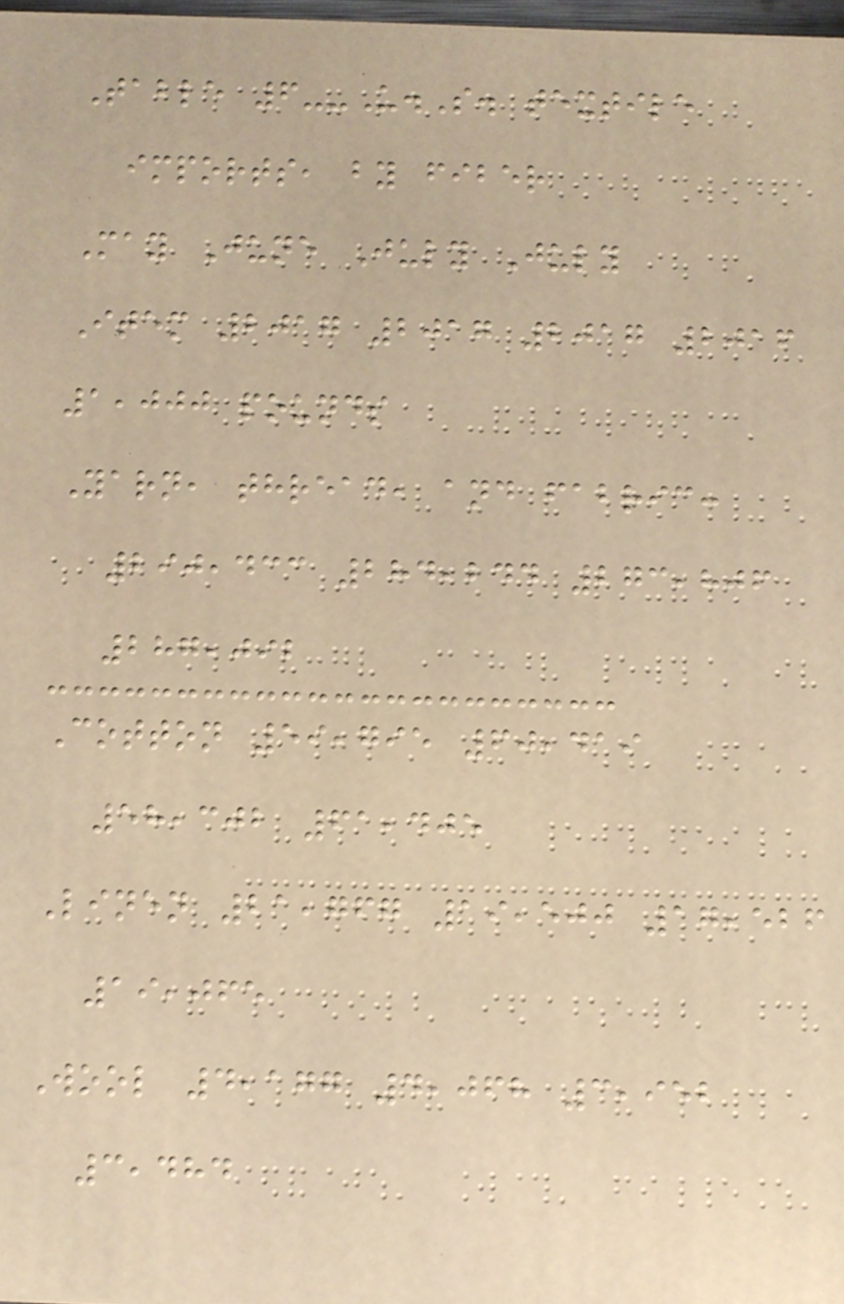Table 6--U.S. textile
imports, by fiber
May June July July
Item 2017 2017 2017 2016
1,000 pounds
Yarn, thread, and fabric:
290,433 284,244 273,806
287,092
Cotton 59,795 60,419
58,302 61,405
Linen 21,767 19,500 17,526
19,065
Wool 4,177 4,068 3,952
3,484
